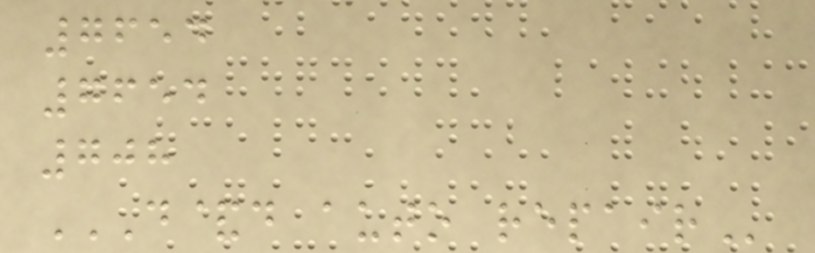7654
7654
708
D&D AUTO REPAIR
